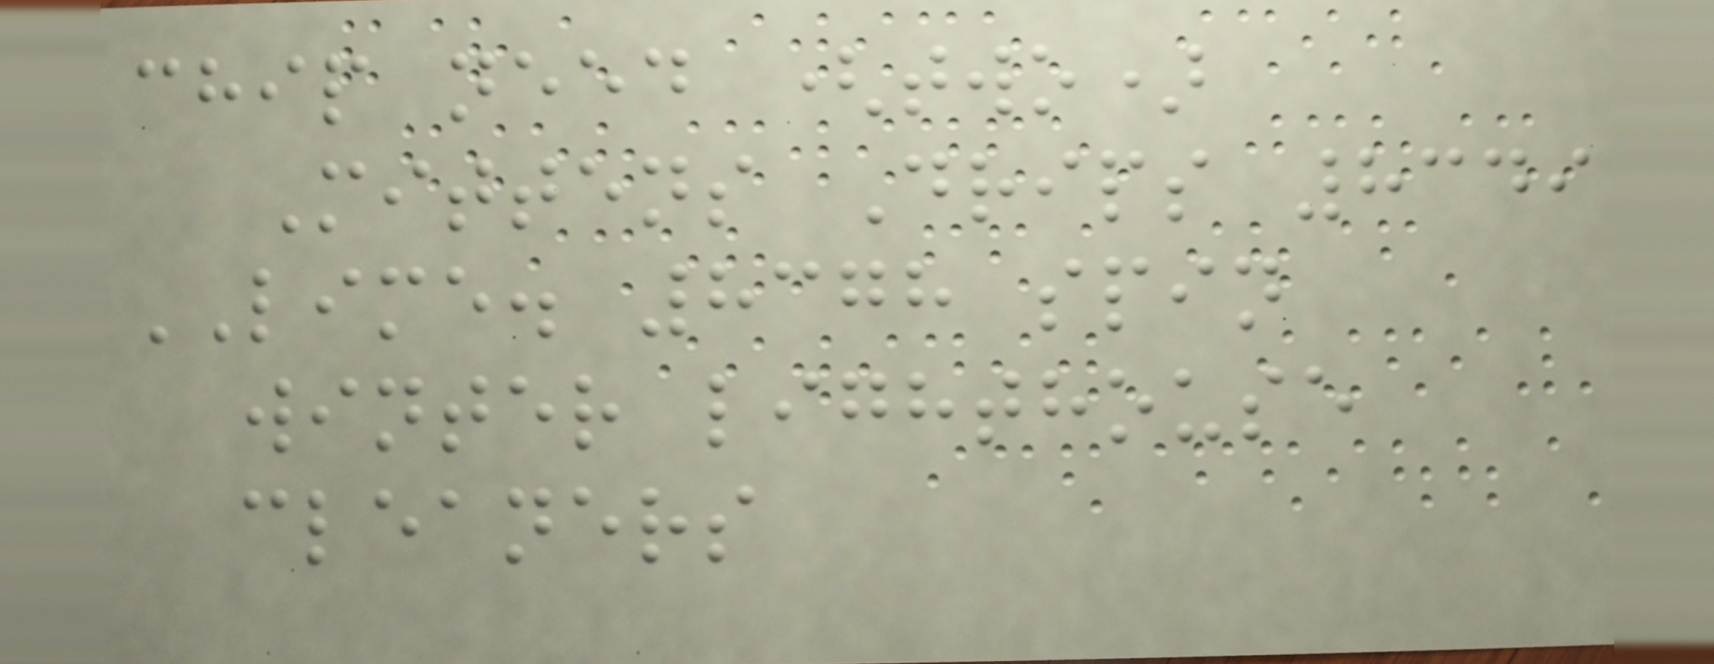chip need (two)
Mittens Drips 8349
LIME. 8378 spin
winter lighthouse
cleaners
